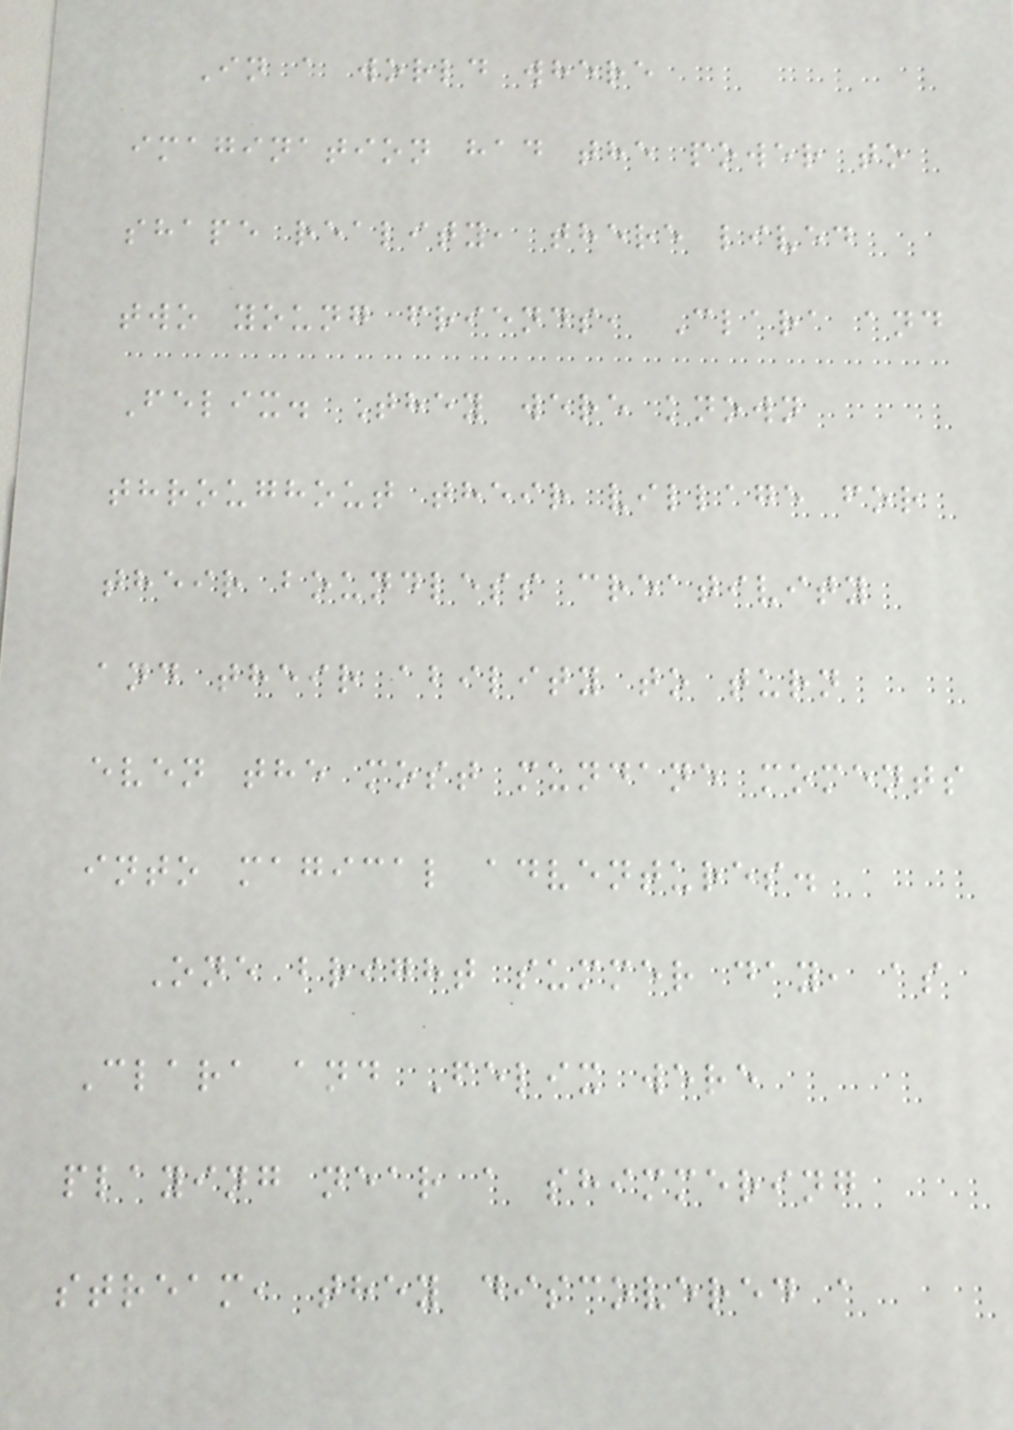In a world where
imagination had the power to
shape reality, there lived
two young friends, Clara and
Felix. They were known
throughout their village for
their boundless creativity
and their ability to turn
even the most mundane moments
into magical adventures.
One bright summer day, as
Clara and Felix were
playing near a shimmering
stream, they discovered a
